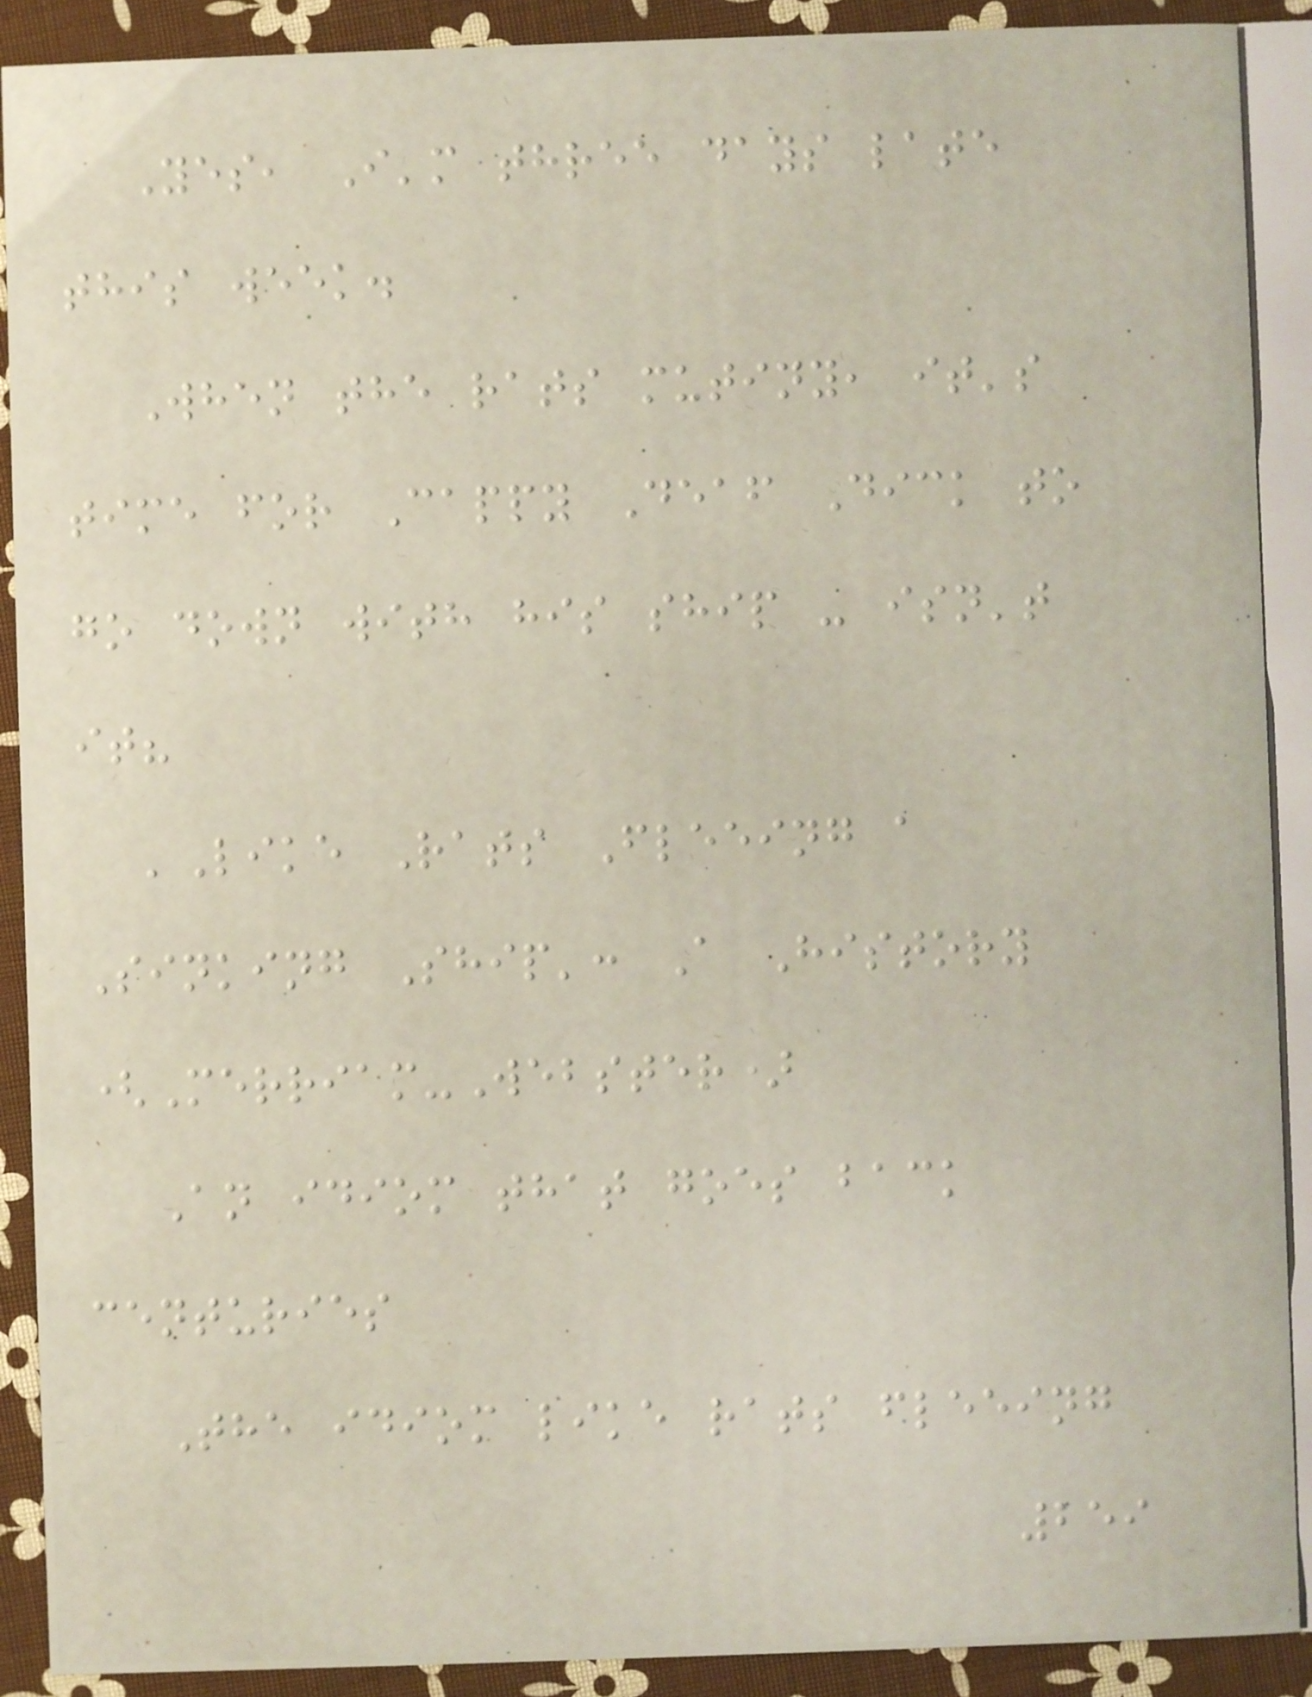Yes, I'm three days late
this week.
When the rats mutiny, it's
time for Cappy Deaf Dick to
go down with his ship - isn't
it?
'Like Rats Fleeing a
Sinking Ship': A History
(Merriam-Webster)
An idiom that goes back
centuries
The idiom like rats fleeing
259
